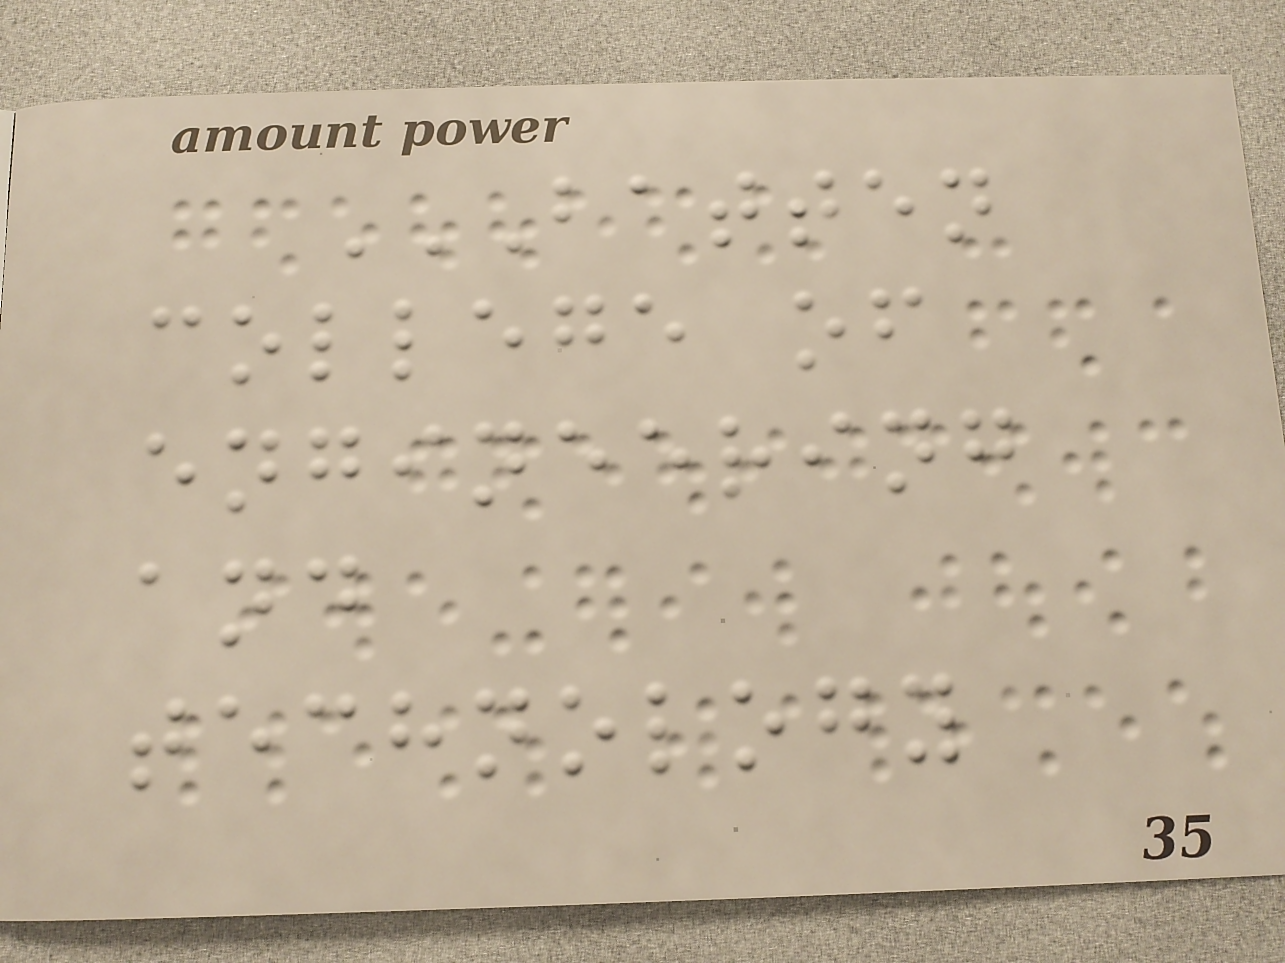BATTEN
COLLEGE OF
ENGINEERING
AND
TECHNOLOGY
